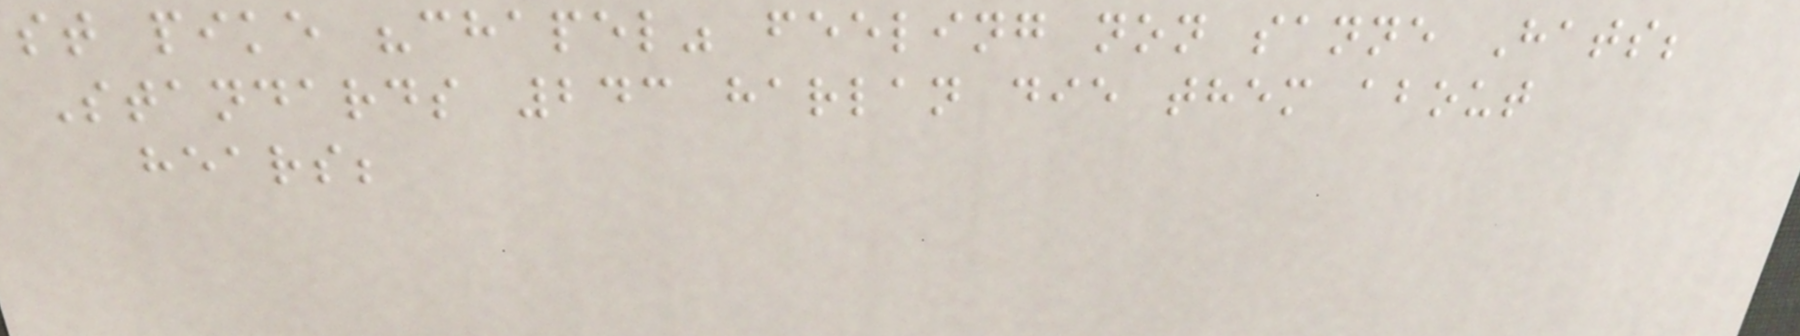st pike "chapel" feeling non sanne Hats;
Standards 243 harlan die them about
hears;
